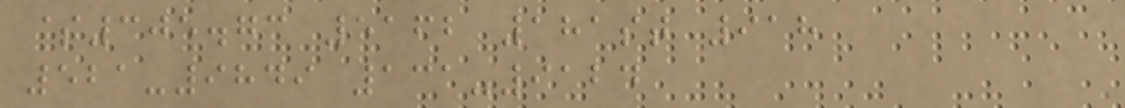$305.73 5162 181st 918
521-9849 131-9124
